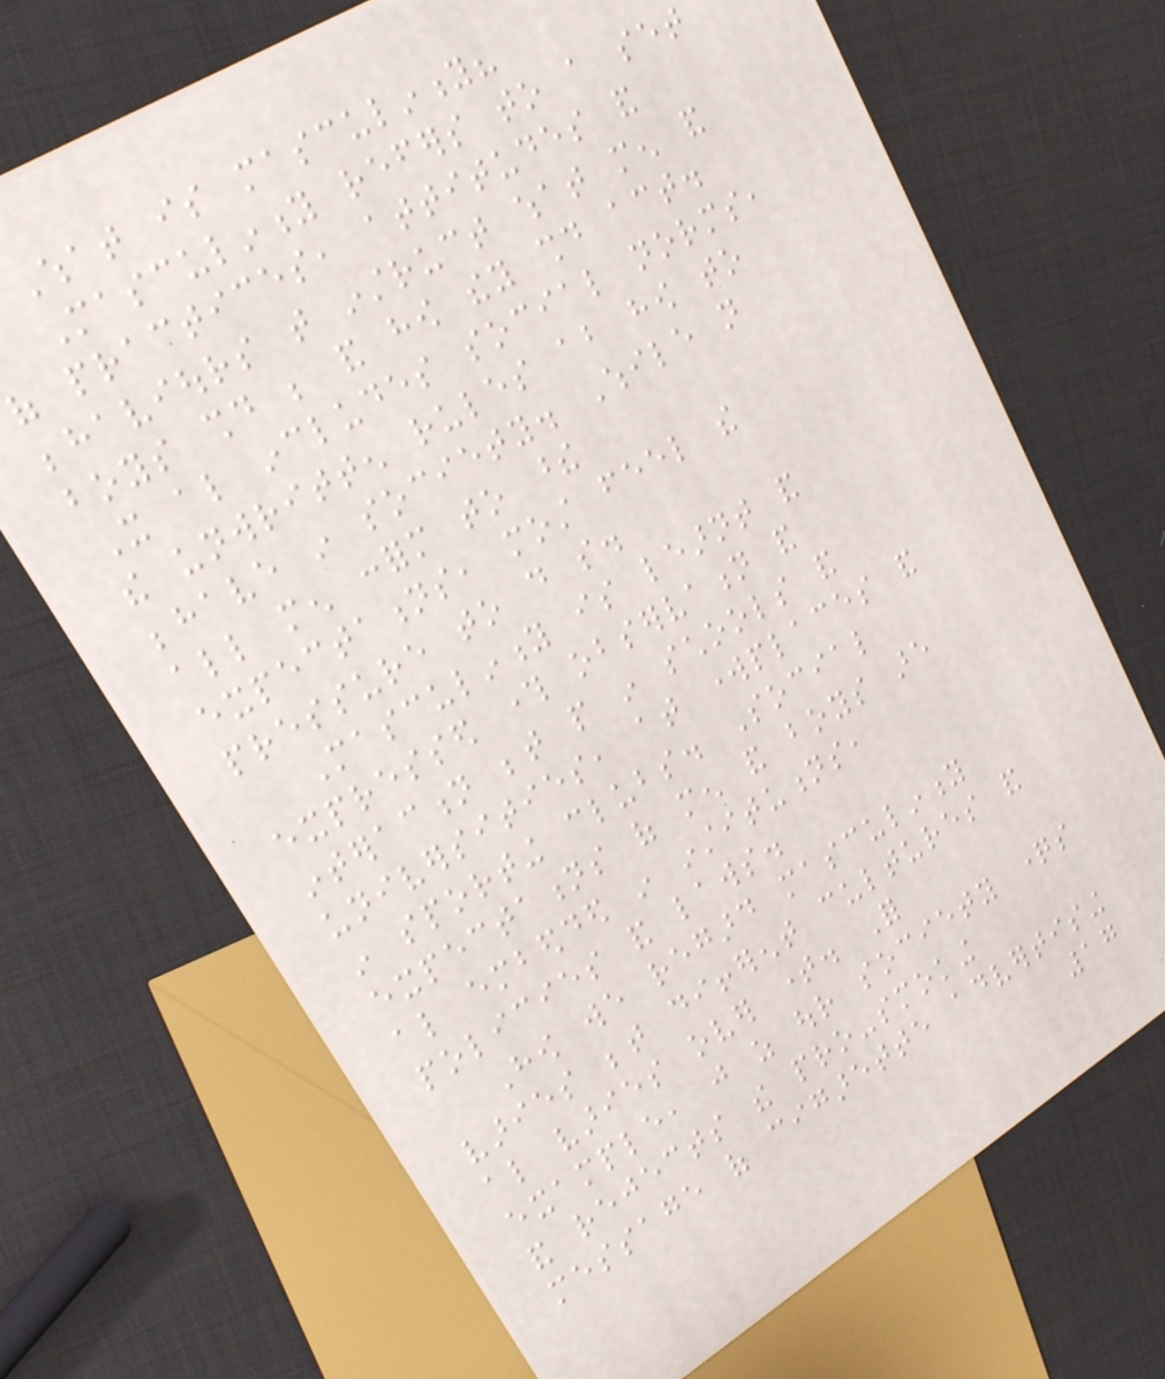What is masculinity?
Masculinity refers to a set
of practices, attitudes and
behaviours that instruct what men and
boys should be and how they should act.
It also includes social norms,
the unwritten rules about how to
behave in society. While not
all men conform to these
expectations, most feel the
pressure to do so.
Masculinity is learnt and
expressed through observation and
interaction between people in schools and
universities, at workplaces and
in sporting clubs. Social
expectations of men and boys are
also embedded in institutions,
policies and laws.
How we regard masculinity
varies between different cultures and
also varies over time. For
example, just as our society questions
and rejects the pro-smoking
message of cigarette advertising
17
